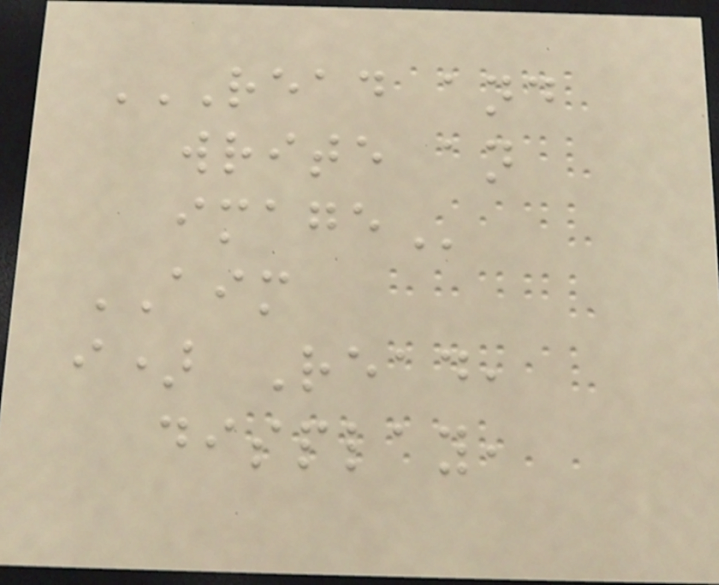READ AND
WRITE AN
IMAGE
AIM
i) Read,
display,
